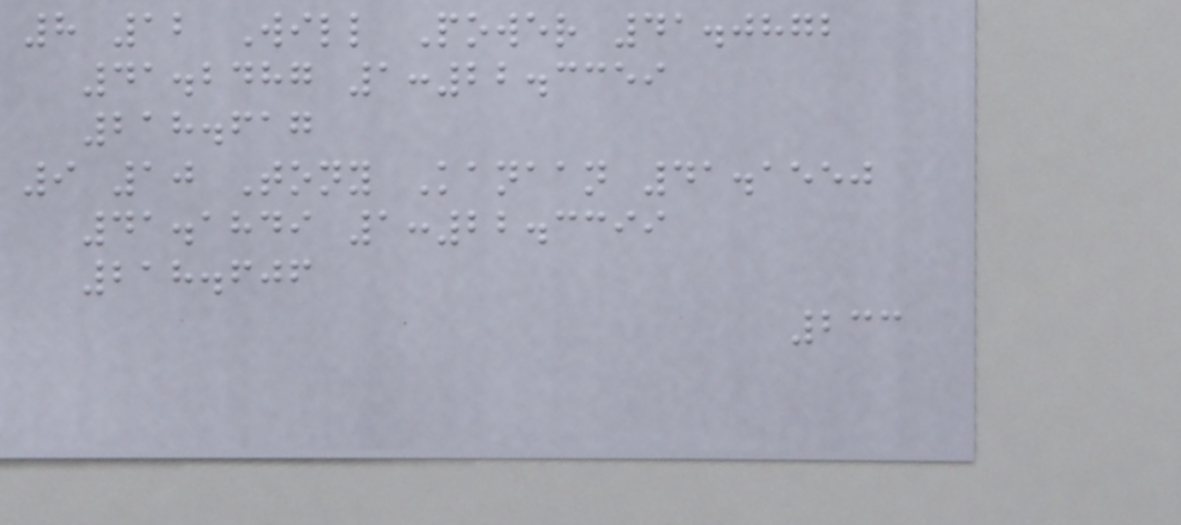8 12 Will Power 41.0872
41.2487 1:22.3359
218.617
9 10 Tony Kanaan 41.1550
41.1849 1:22.3399
218.606
233
